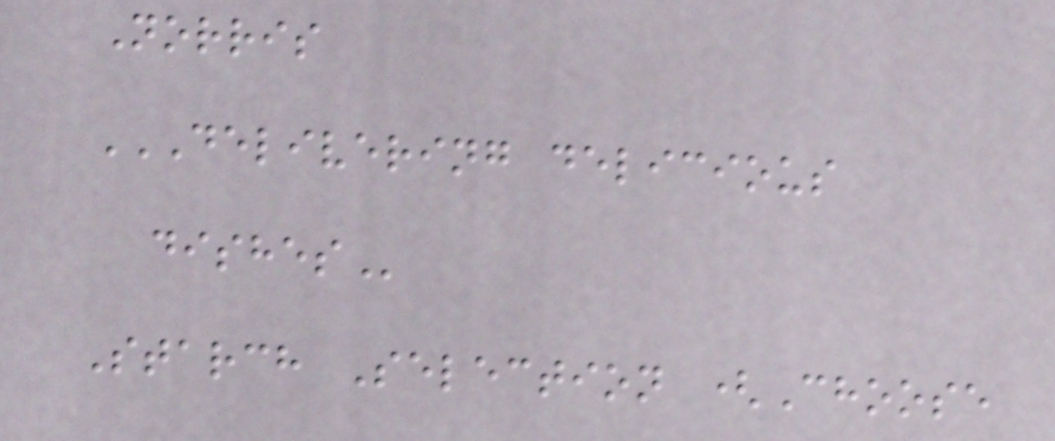Norris
DELIVERING DELICIOUS
DISHES
Starch Selection (Choose
